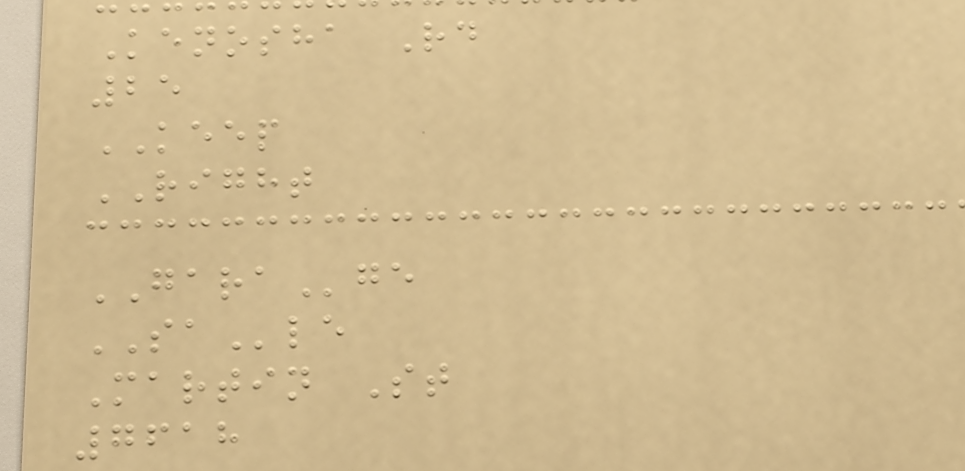Kenosha Rd
25
KEEP
RIGHT
GARAge
SAle
Martin St
7618
